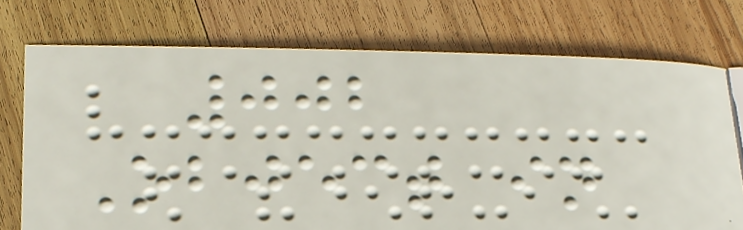002
Object in
